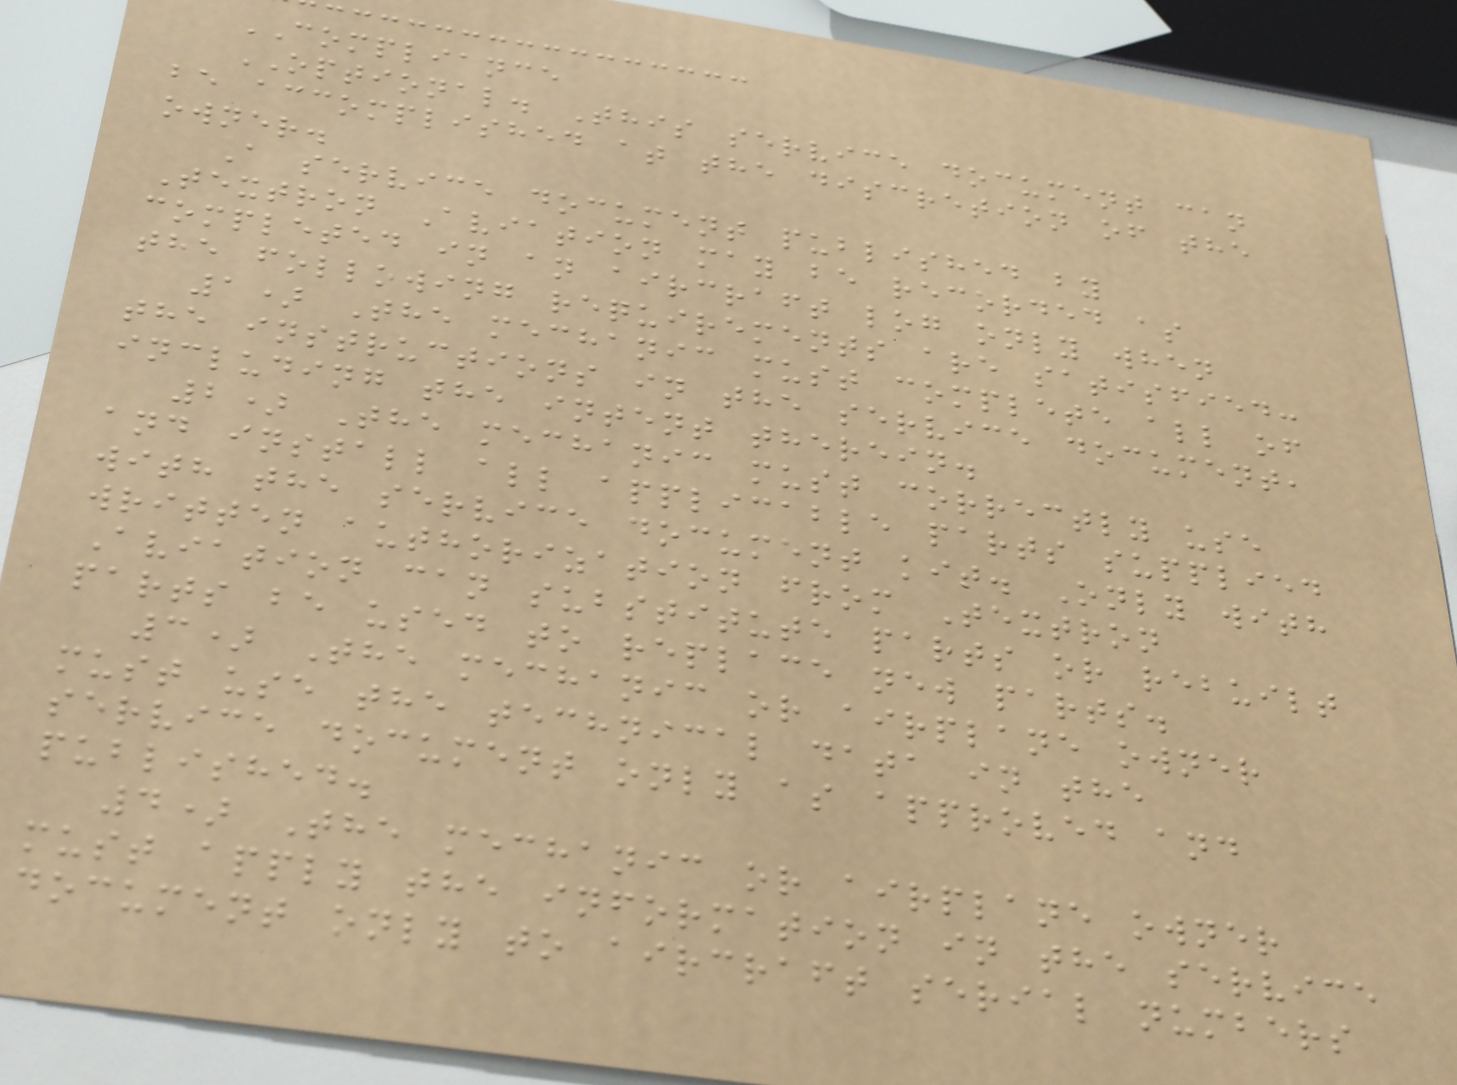COMPLIANCE
OPTIONAL. This service document can
be accomplished at the discretion of the
owner.
A service document published by
Textron Aviation may be recorded as
completed in an aircraft log only when
the following requirements are satisfied:
1) The mechanic must complete all of
the instructions in the service document,
including the intent therein.
2) The mechanic must correctly use
and install all applicable parts supplied
with the service document kit. Only with
written authorization from Textron
Aviation can substitute parts or rebuilt
parts be used to replace new parts.
3) The mechanic or airplane owner
must use the technical data in the
service document only as approved and
published.
4) The mechanic or airplane owner
must apply the information in the service
document only to aircraft serial numbers
